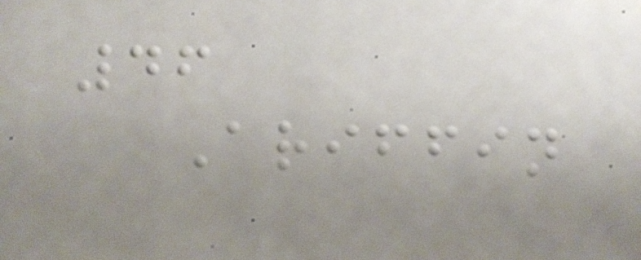46
Ariffin
